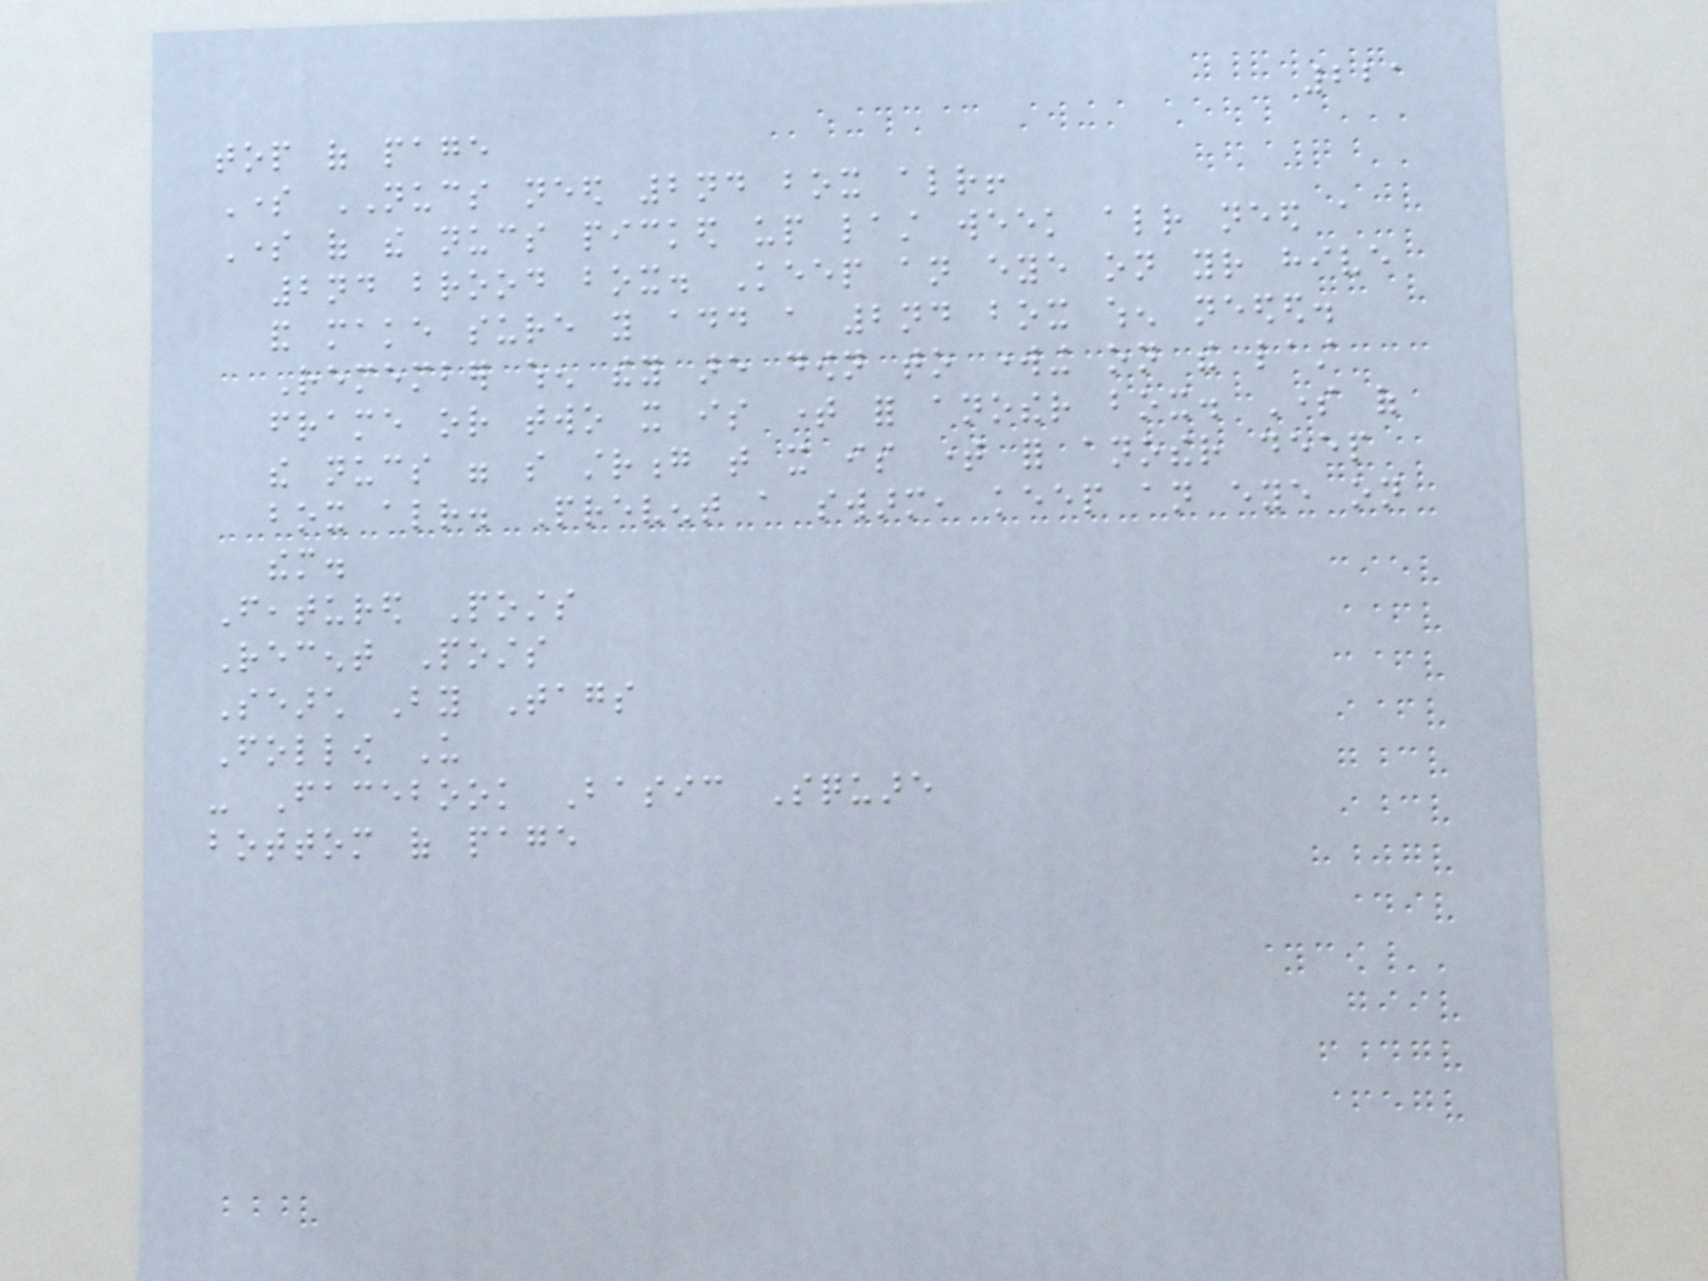221
top of page
Some NUCS need 2nd box already!
Some of the nucs picked up last week already need a
2nd brood box. Keep an eye on your hive
and make sure you add a 2nd box when needed.
Remember when they are down to working on the last
frame or two it is time for another box. Some of
the nucs were so strong that it is time for another deep
box already. Prevent a swarm, keep an eye on
them.
Featured Posts
Recent Posts
Search By Tags
Follow Us
- Facebook Basic Square
bottom of page
